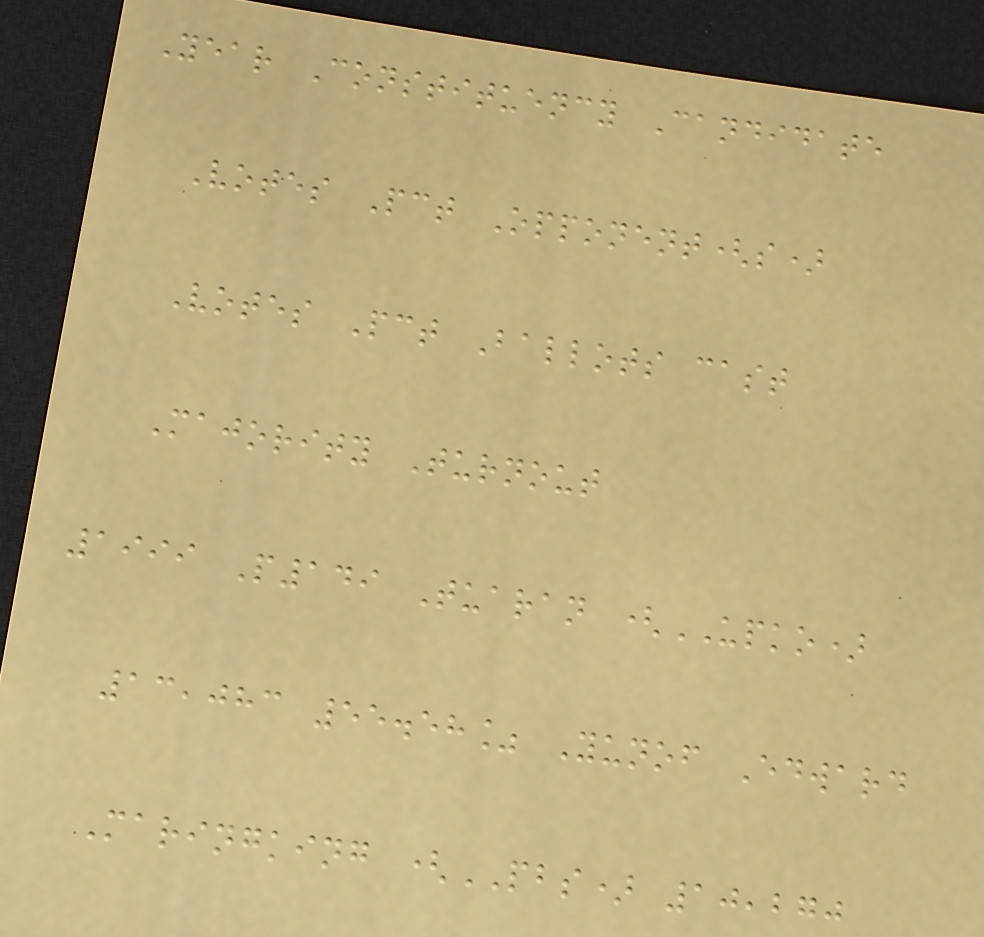Year Constituency Candidate
Votes Pct Opponent(s)
Votes Pct Ballots cast
Majority Turnout
1999 P149 Tuaran (UPKO)
13,083 55.58% Yunof Edward
Maringking (PBS) 10,270
